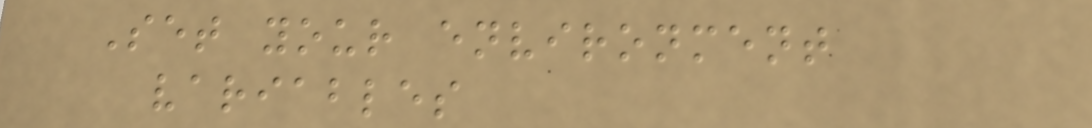Set your environment
variables
